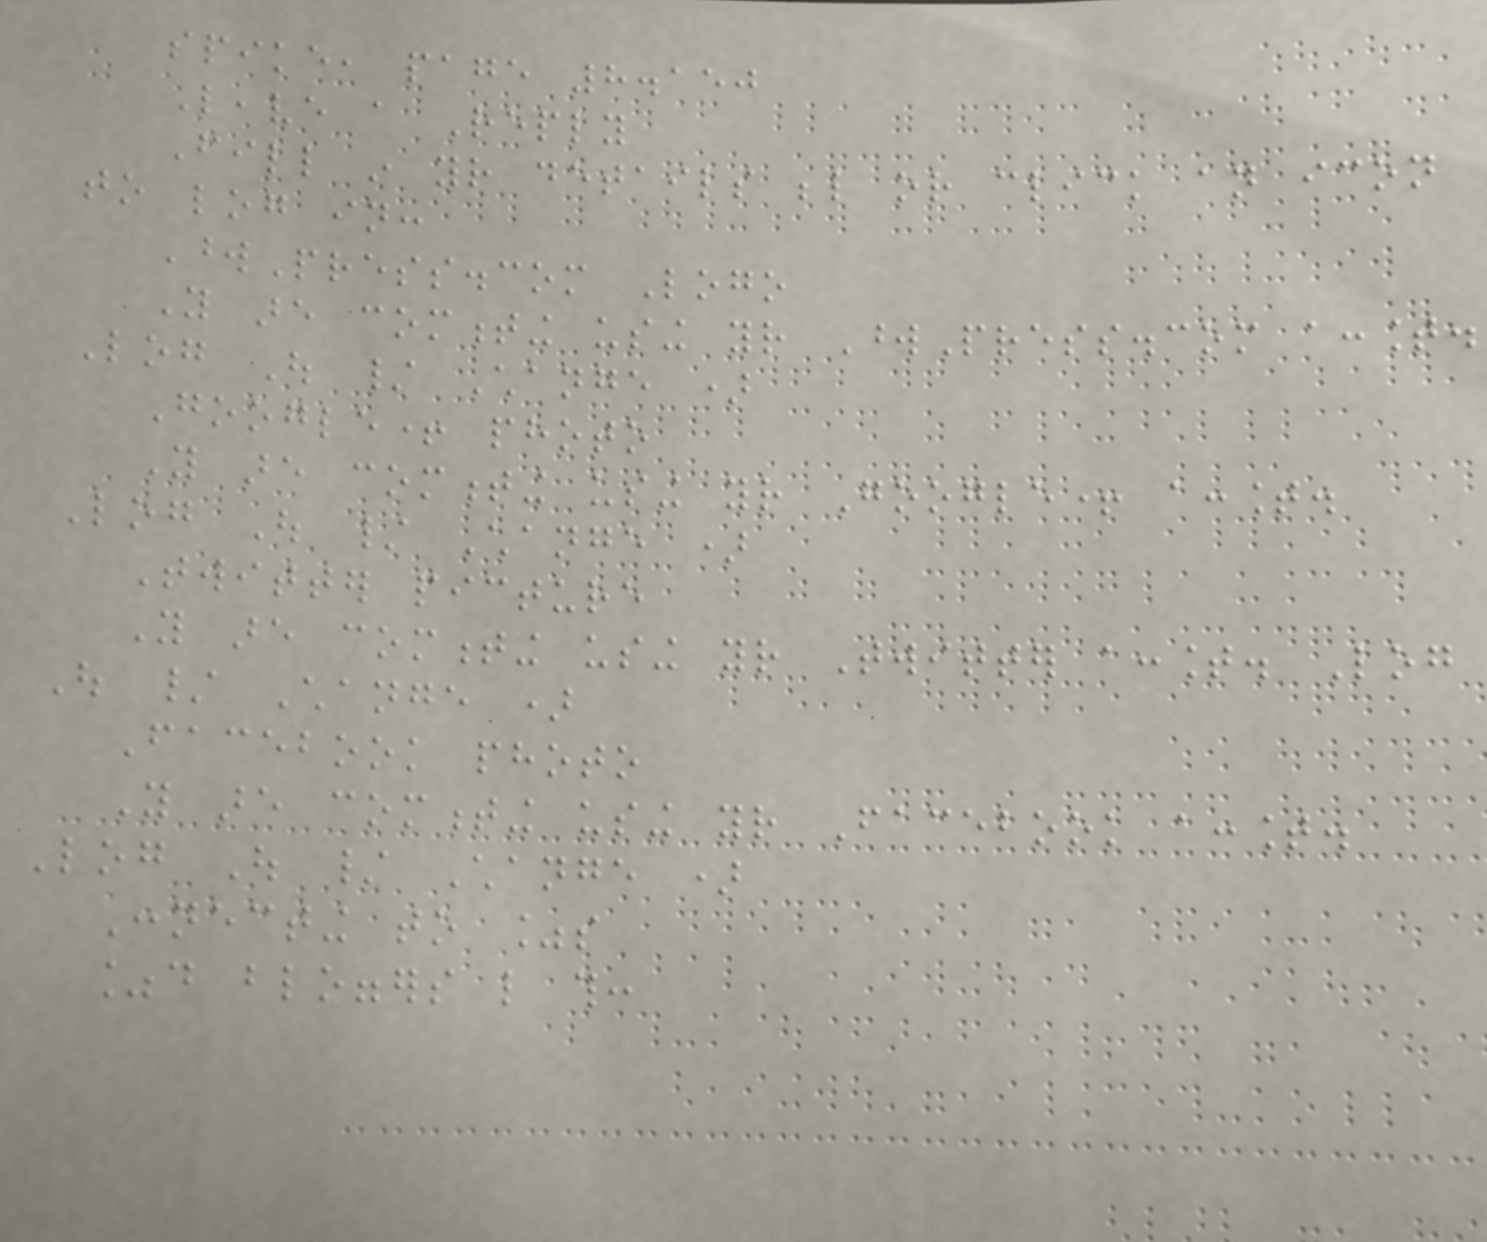spike, page 8.150
Leave a Reply
Fill in your details below or click an icon
to log in:
WordPress.com Logo
You are commenting using your WordPress.com account.
Log Out / Change )
Google+ photo
You are commenting using your Google+ account.
Log Out / Change )
Twitter picture
You are commenting using your Twitter account. Log
Out / Change )
Facebook photo
You are commenting using your Facebook account.
Log Out / Change )
Connecting to %s
%d bloggers like this:
